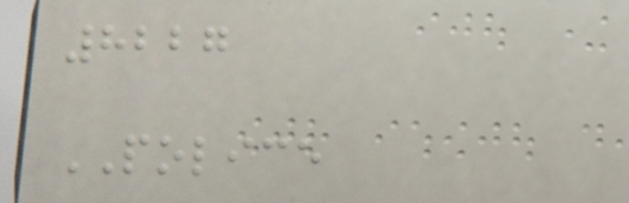8227
POLICE
